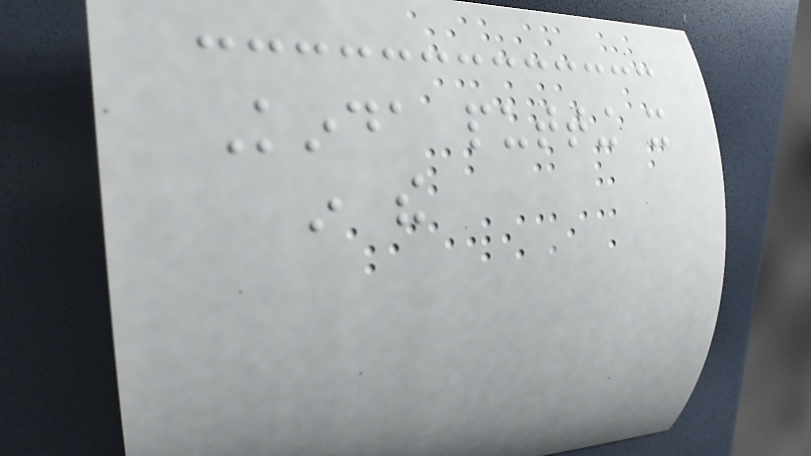Kinda putting it
in the
